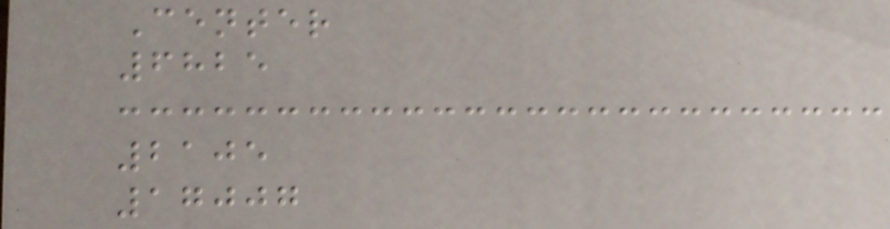Center
6825
2105
17007
